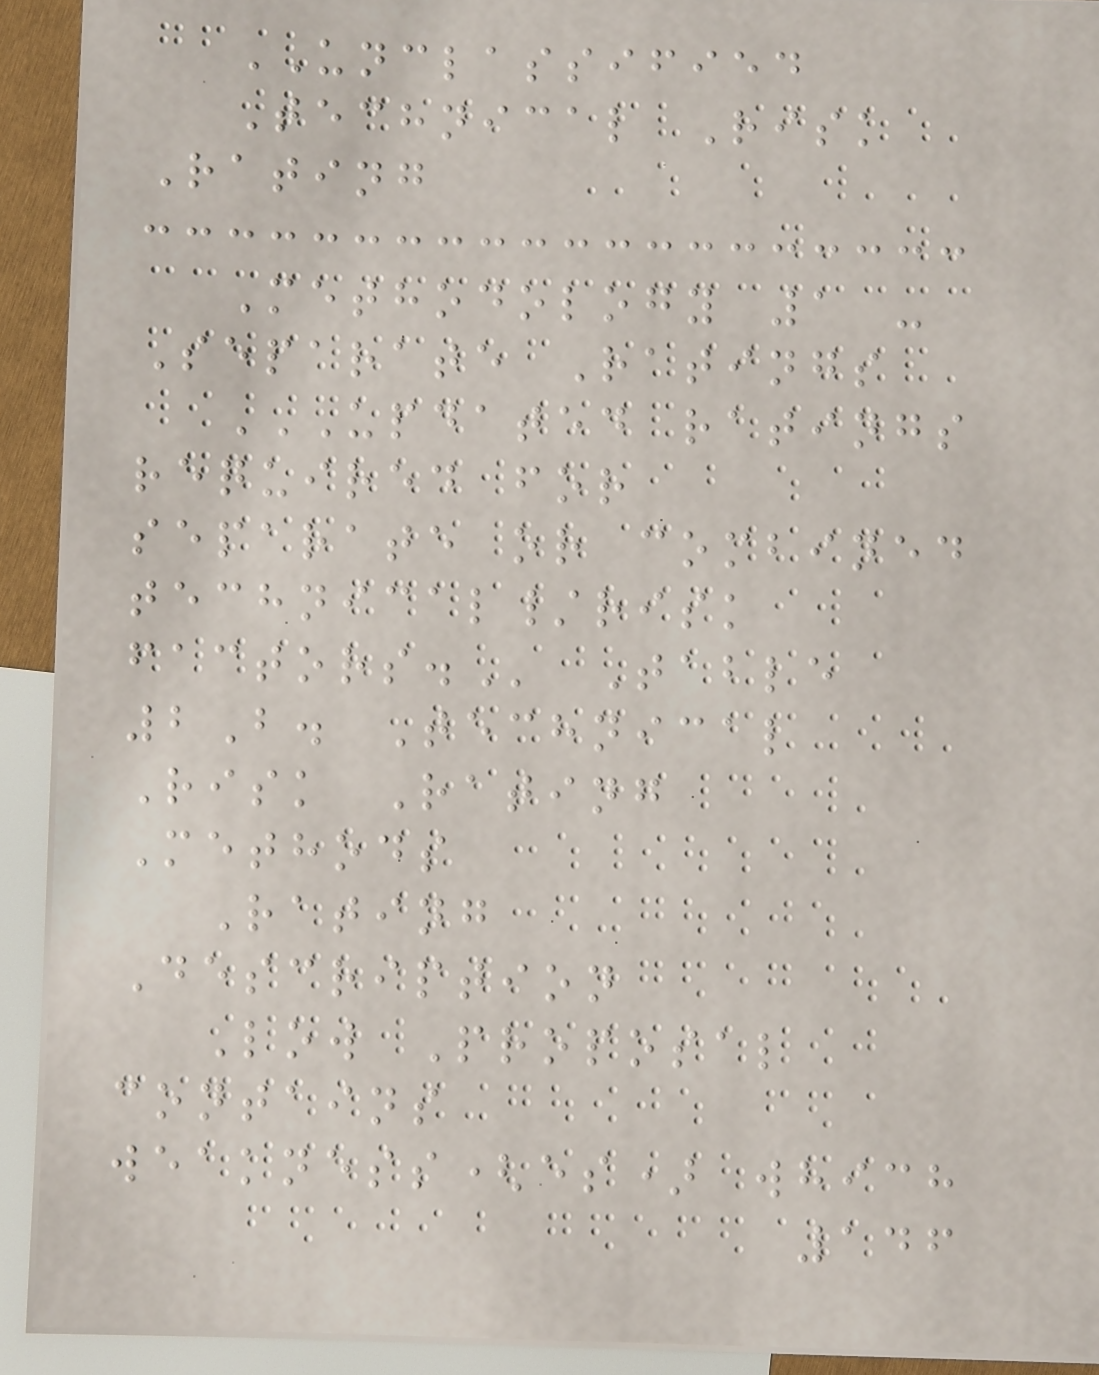UNCLASSIFIED
Technical Risk
Rating
Methodology 1 -
Separate Ratings
UPDATED RATINGS
REQUIRED FOR
SEPARATE OR COMBINED
TECHNICAL/RISK
FACTORS. Table
2B. Technical
Risk Rating
Methods
Rating
Description
Low Proposal
contains
weakness(es) which
146
